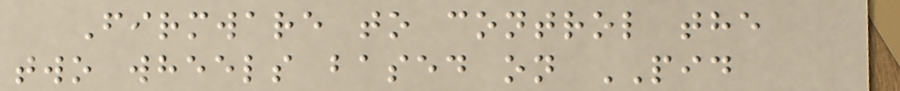Firmware to control the
two wheels based on PID
